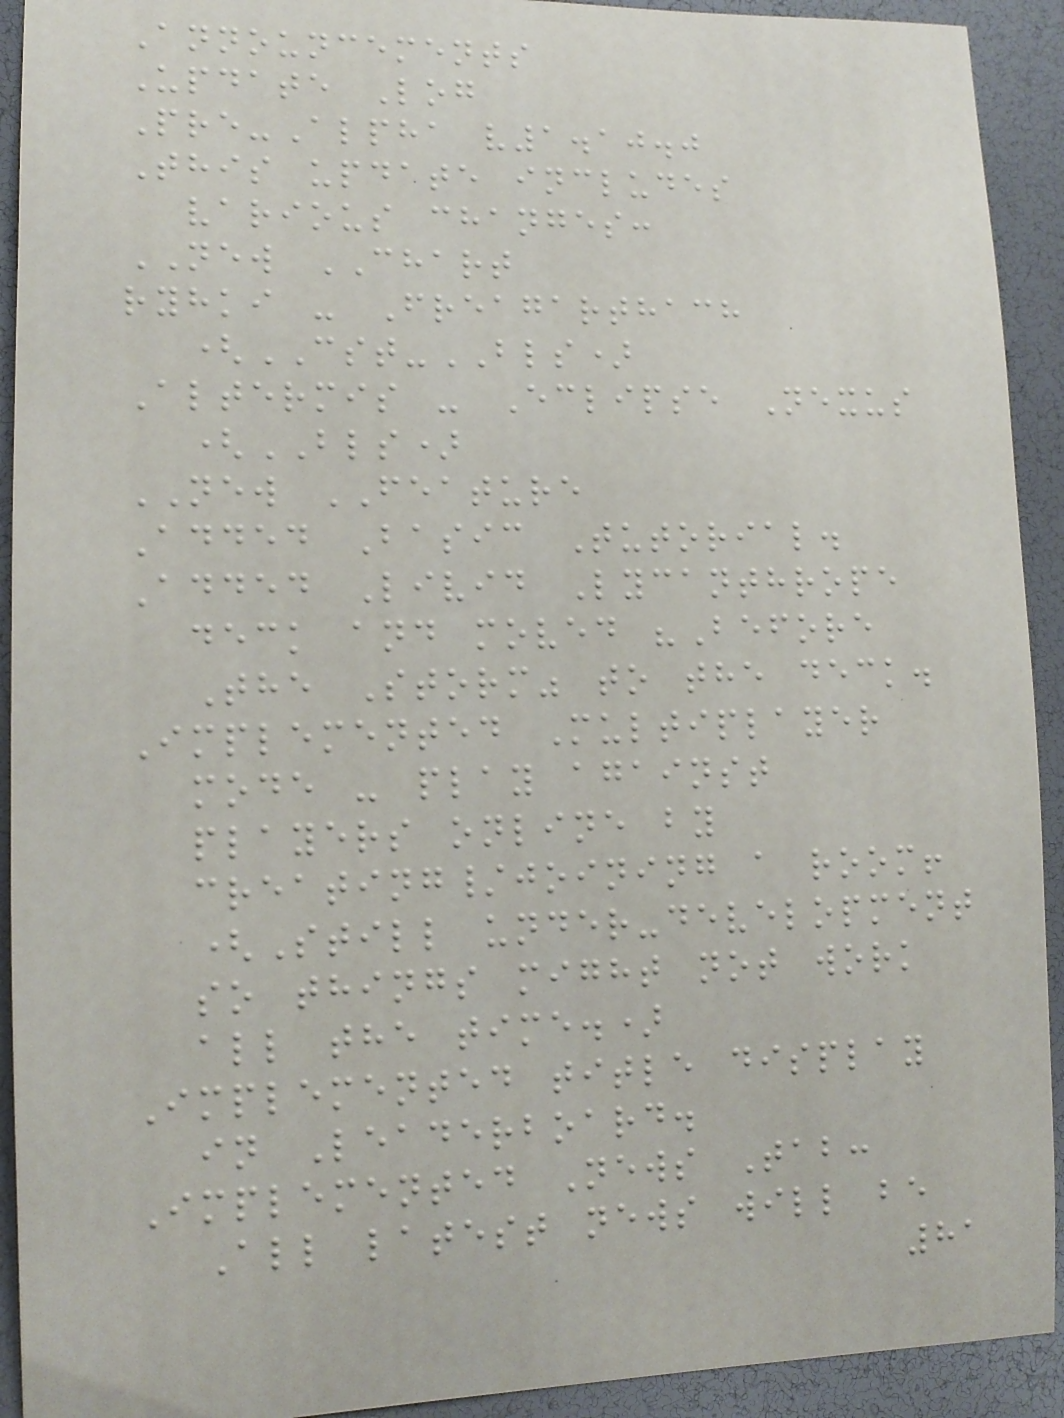Announcements
Update Log
Pre-Alpha v1.10.0
This update includes
various changes:
NEW CHART
ryhki - Freagarthach
(CST-BLS)
Altermis - Eclipse Nexus
(BLS)
NEW FEATURE
Added Basic Tutorial.
Added Livid Lycanthrope
deck and moved "Before
The Storm" to the deck.
Implemented Multiplayer
mode - play against
players online by
creating/joining a room!
(Still under-development
so things might not work
all the time.)
Implemented title display
in Leaderboard.
Implemented News Tab:
All latest news will be
81
